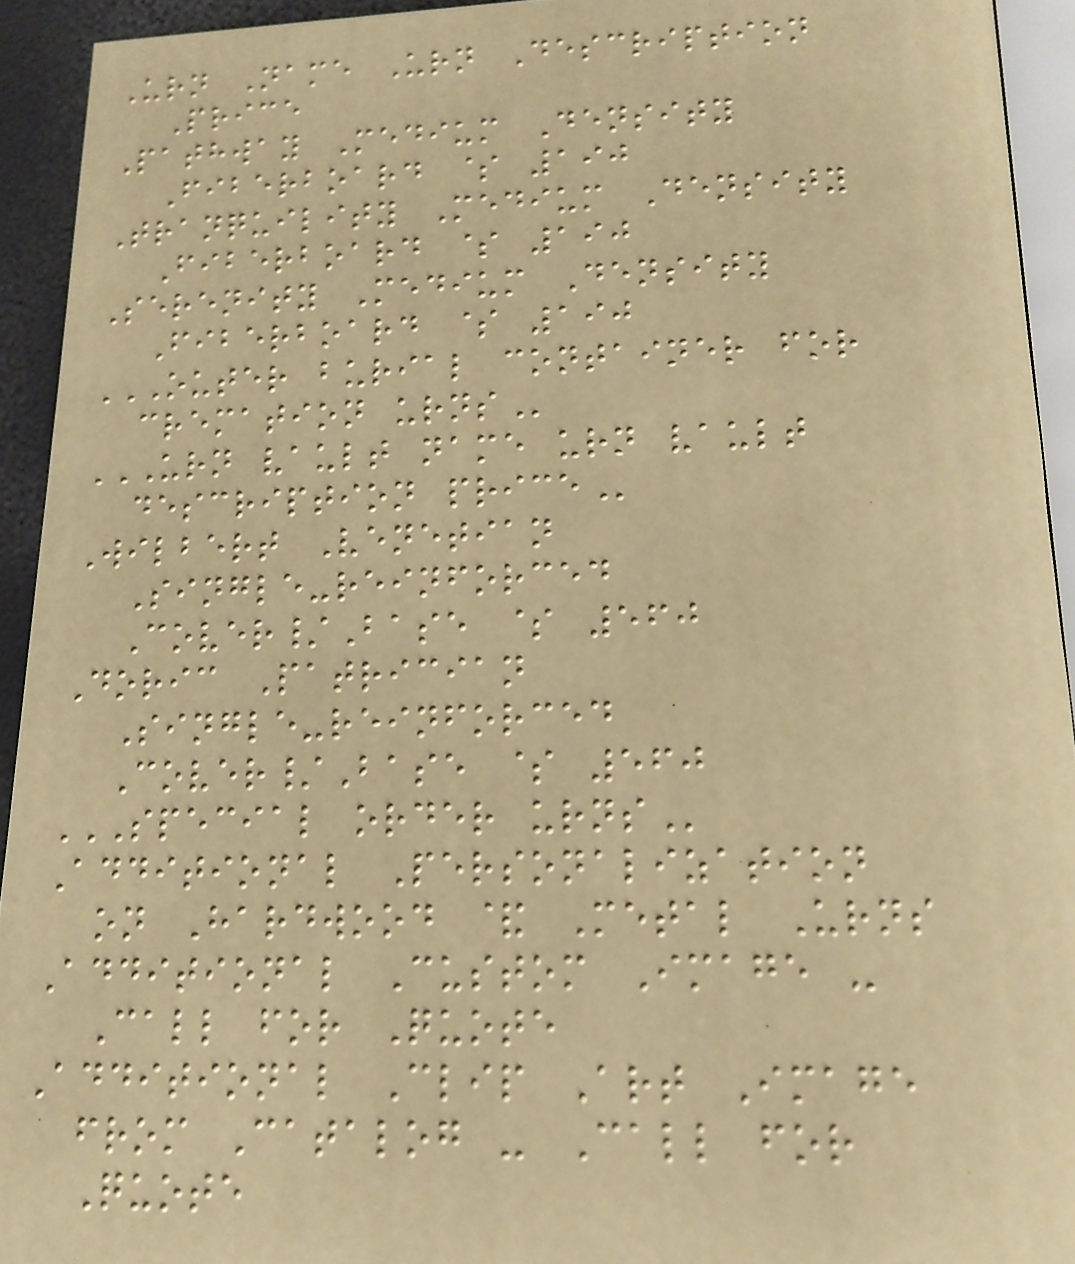Urn Name Urn Description
Price
Pathway Medium Density
Fiberboard $ 190
Tranquility Medium Density
Fiberboard $ 190
Serenity Medium Density
Fiberboard $ 190
OUTER BURIAL CONTAINER FOR
CREMATION URNS
URN VAULT NAME URN VAULT
DESCRIPTION PRICE
Wilbert Venetian
Single-reinforced
Cover/Base $ 560
Doric Patrician
Single-reinforced
Cover/Base $ 560
SPECIAL ORDER URNS
Additional Personalization
on Hardwood & Metal Urns
Additional Custom Image -
Call for Quote
Additional Clip Art Image
from Catalog - Call for
Quote
